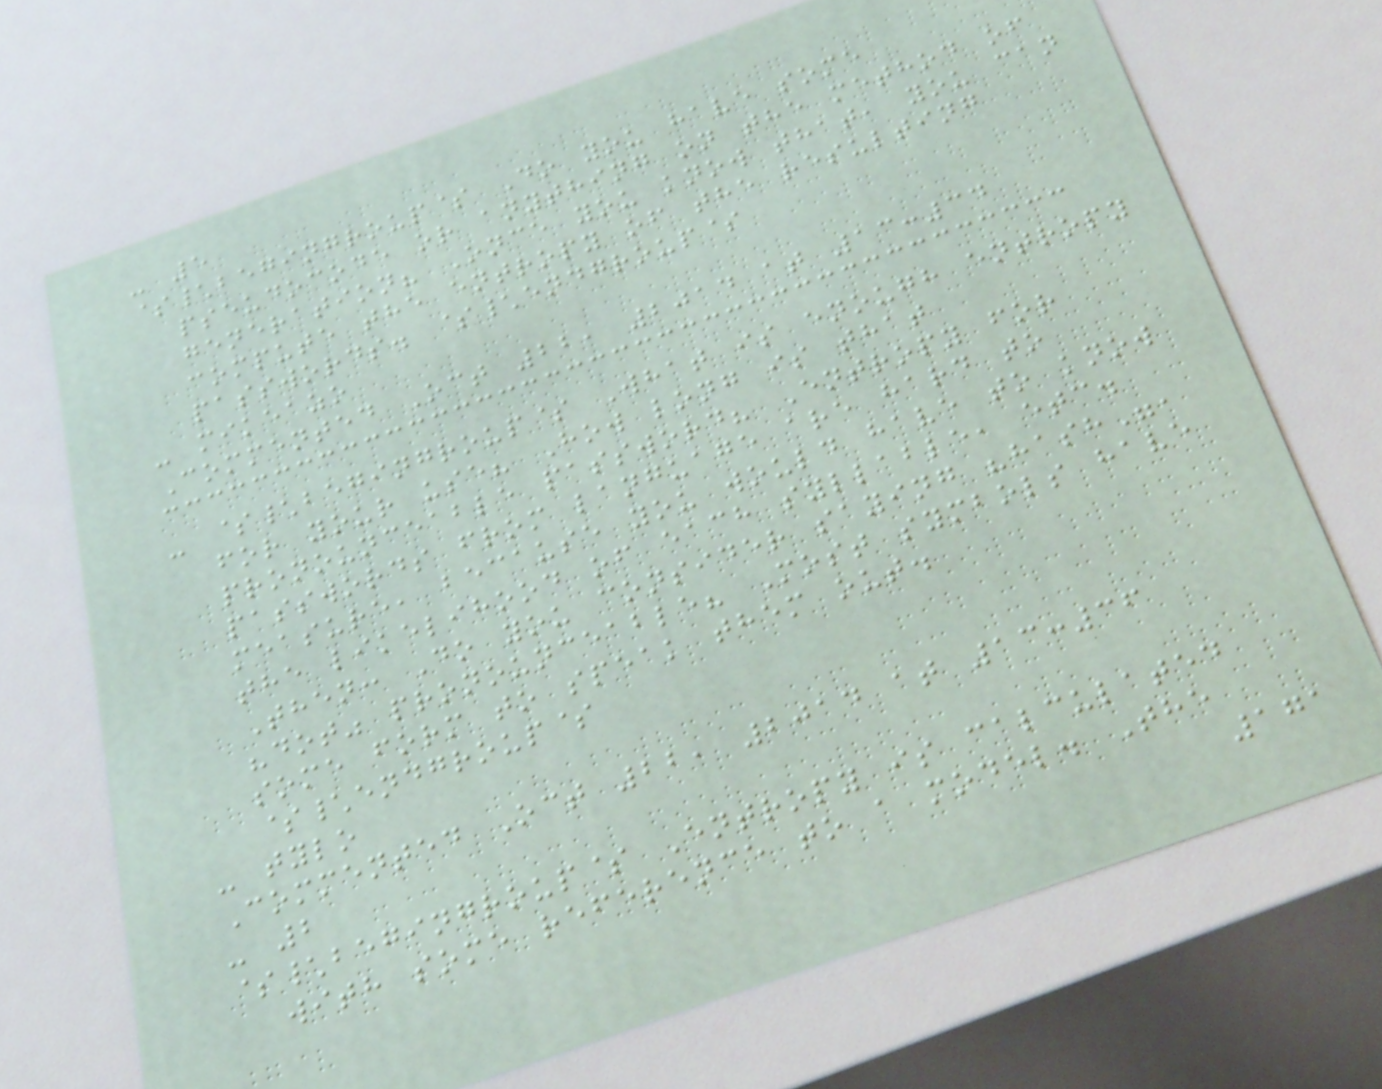- 5
$\begingroup$ Do you have some
pseudocode or anything on the method of
generation? Once you know that, you can
compute the entropy of the resulting
passwords. $\endgroup$
- mikeazo
Commented Oct 22, 2014 at 13:34
- $\begingroup$ What is enough entropy
for your use? How long is that
pronounceable password? Entropy for
passwords from language are hard to
measure, because you would have to know
the likelihood of each syllable, etc.
Then: Do you consider saying "hash",
"dot" pronounceable? Most symbols have
some form to speak them out.
$\endgroup$
- tylo
Commented Oct 22, 2014 at 13:36
- 2
$\begingroup$ Entropy is calculated
with some reference to a model. The
171
